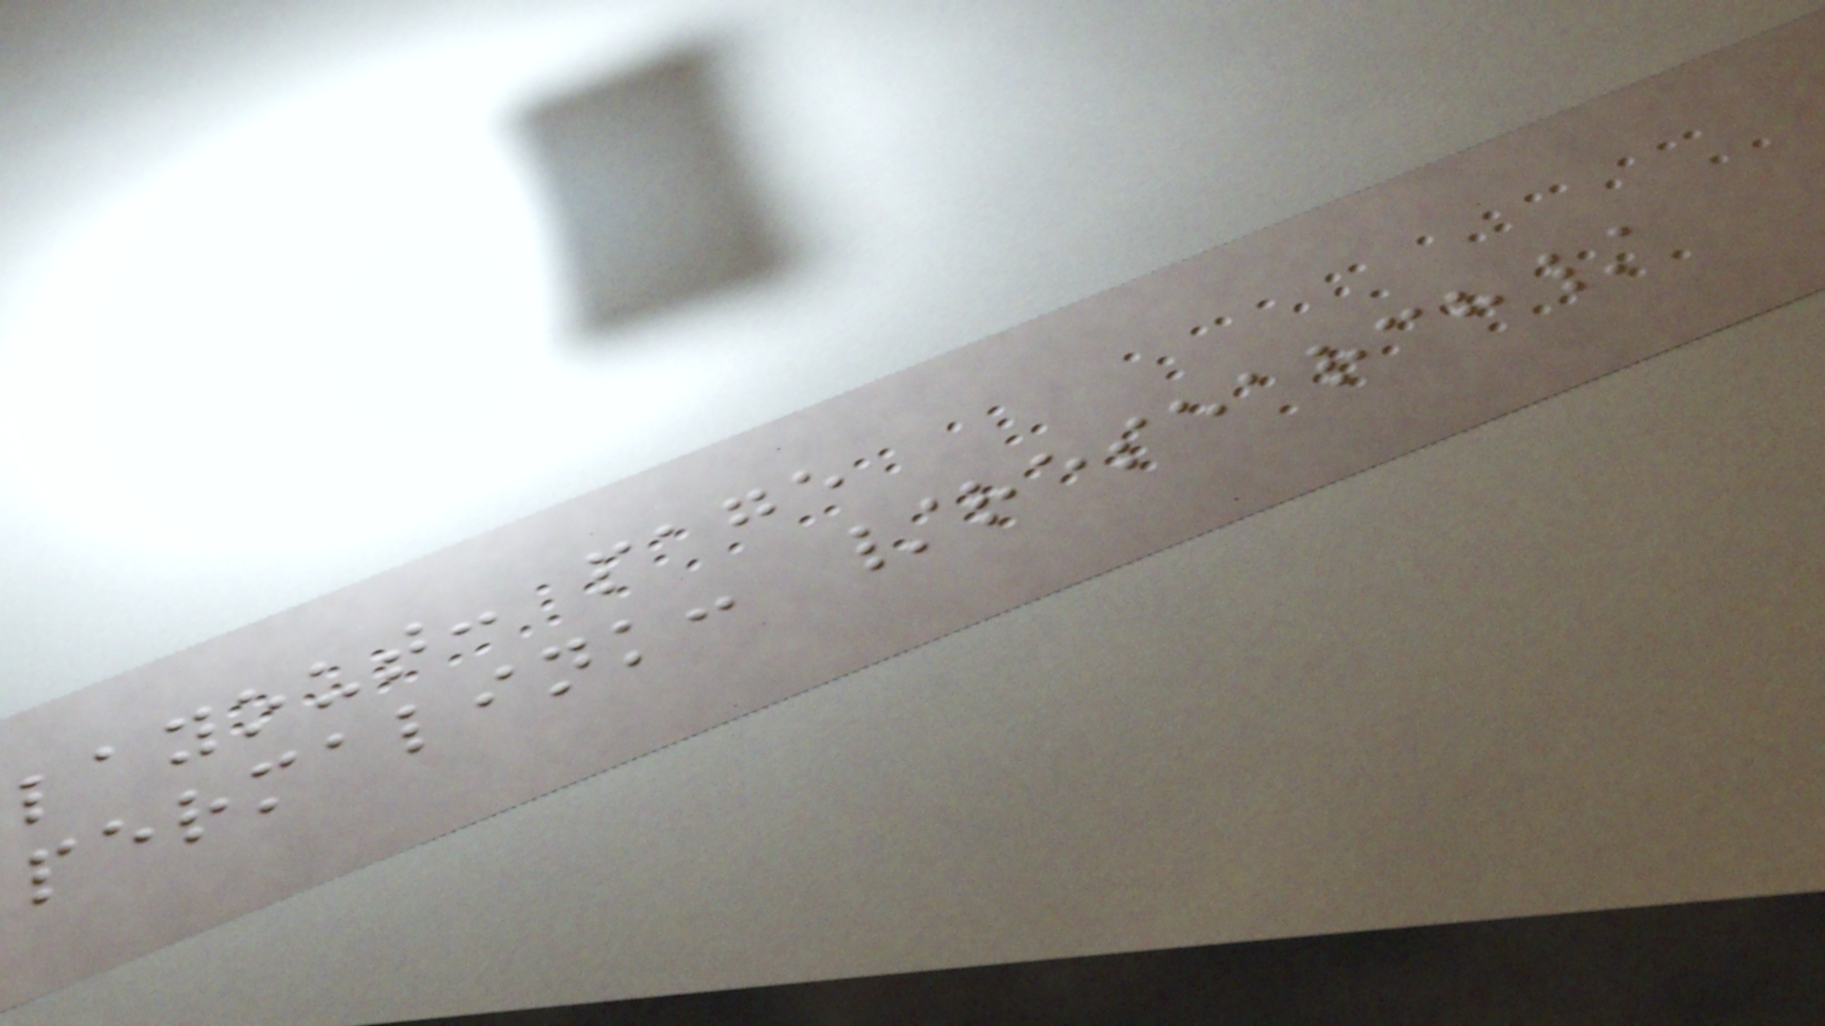layout: page
permalink: /research/
